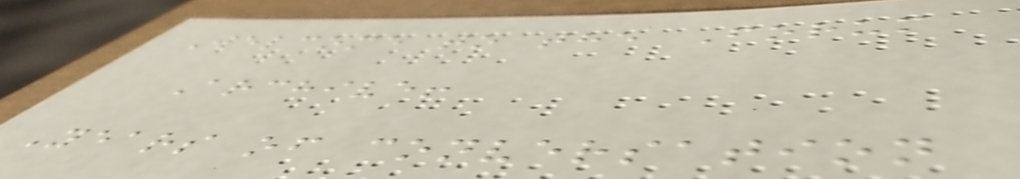Welcome to the Forum
Archive!
Years of conversation
